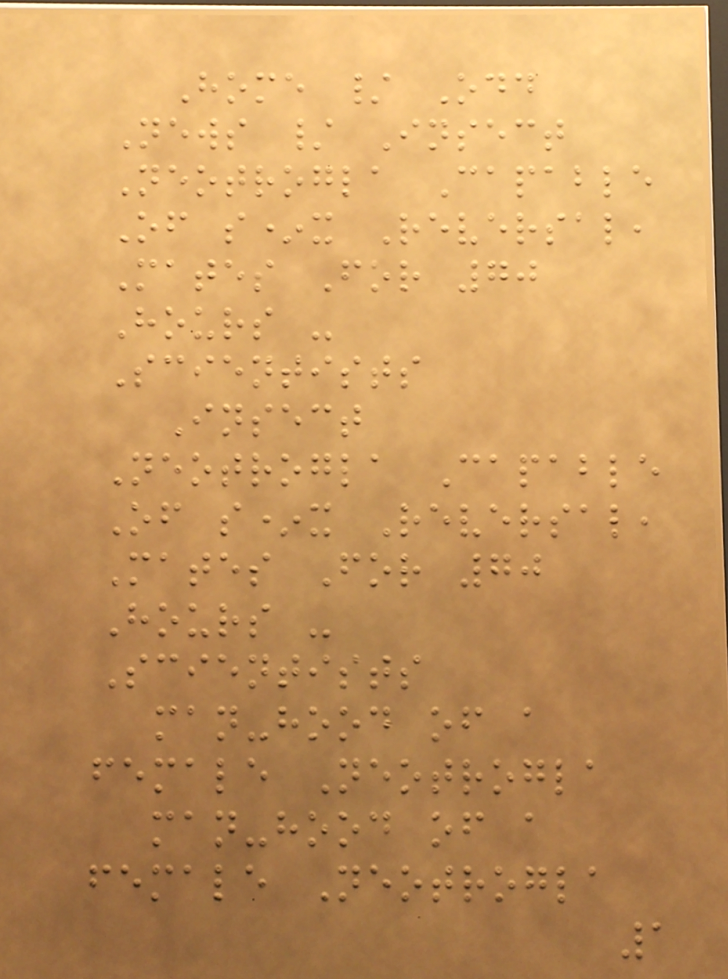Home / Odd
News / Insect
Neotrogla Capable
Of s*x Reversal,
Mates For 70
Hours -
Scientists
Insect
Neotrogla Capable
Of s*x Reversal,
Mates For 70
Hours -
Scientists
man-hood of a
female Neotrogla
man-hood of a
female Neotrogla
1
